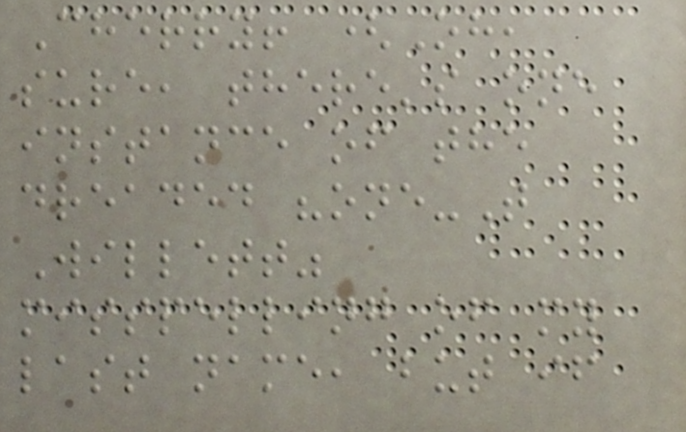Cherry! (Oh,
sure, there's one
instance of the
dreaded "one-T
Willett"
misspelling of my
last name, but if
